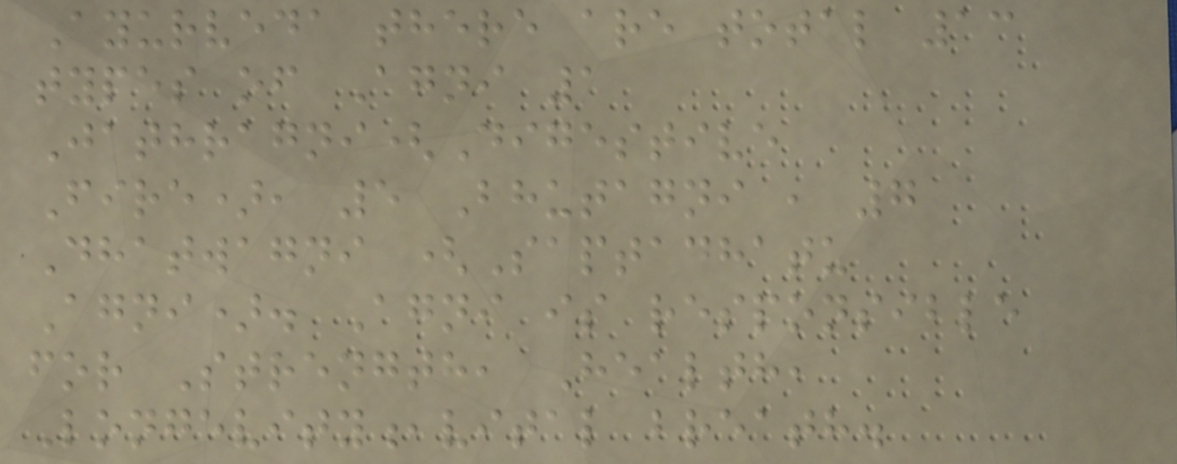Ayurveda there are total 13
types of Agni 1
Jathragni(Digestive
Fire), 5 Bhutagni , 7
Dhatwagni (Saptadhatu
Agni). Agni is responsible
for Strength, Health,
Longevity,vital breath.
